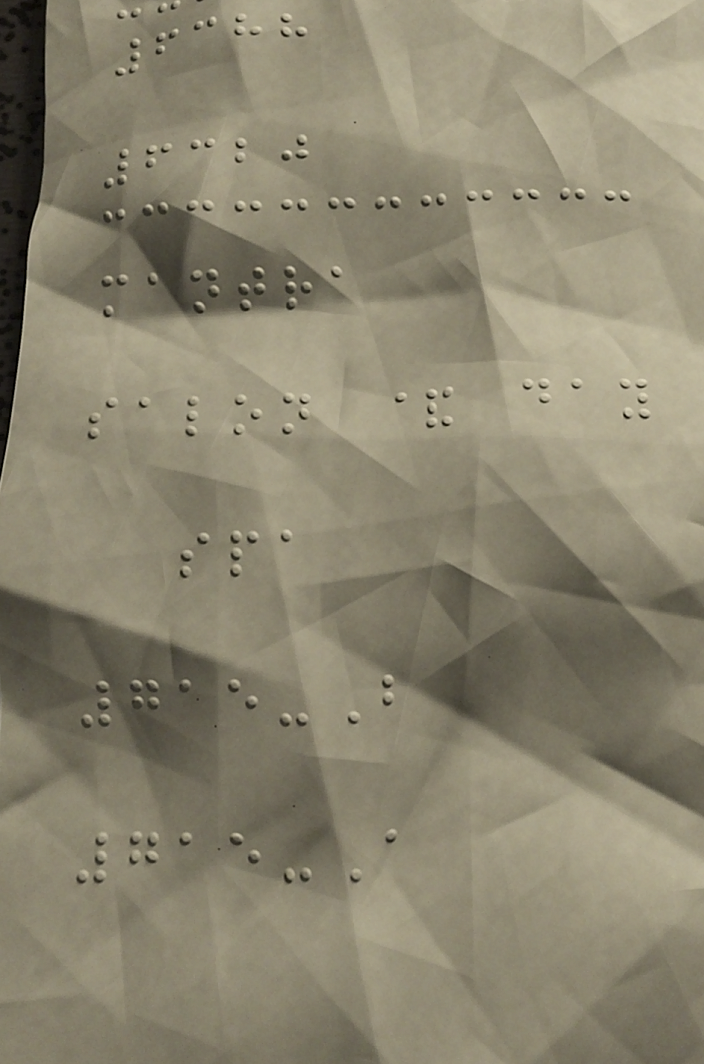6388
6320
mantra
salon & day
spa
715-B
715-A
